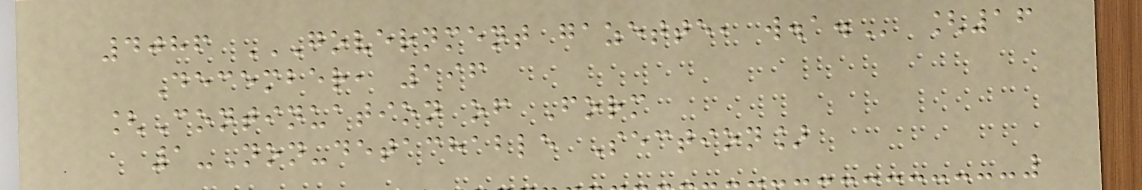4086 GOVERNMENT GAZETTE, W.A. [16
December, 196
[Continuation of Form
1-Non-detachable Section]
